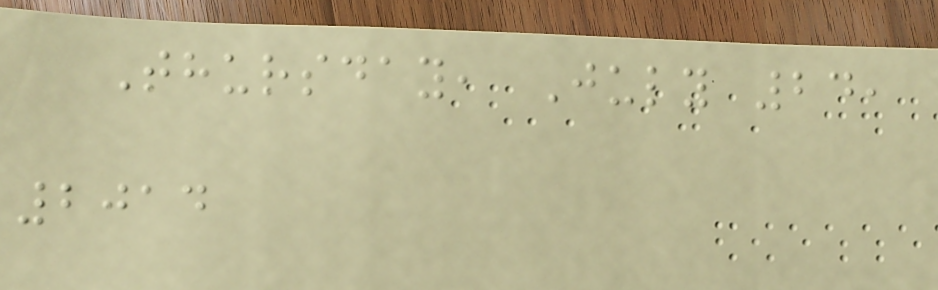Thursday, July 24,
2014
